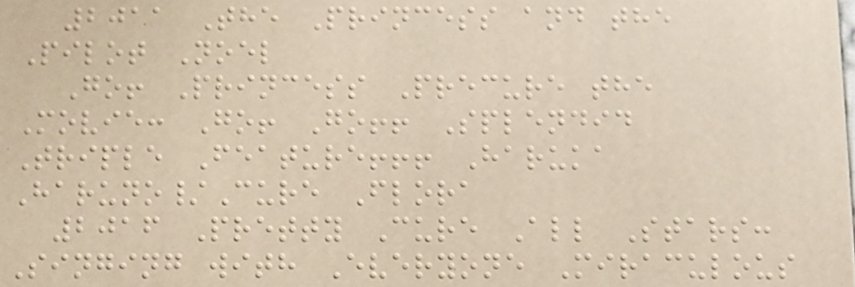2011 The Princess and the
Pilot Noel
Go! Princess Precure the
Movie: Go! Go!! Splendid
Triple Feature!!! Haruka
Haruno/Cure Flora
2016 Pretty Cure All Stars:
Singing with Everyone Miraculous
